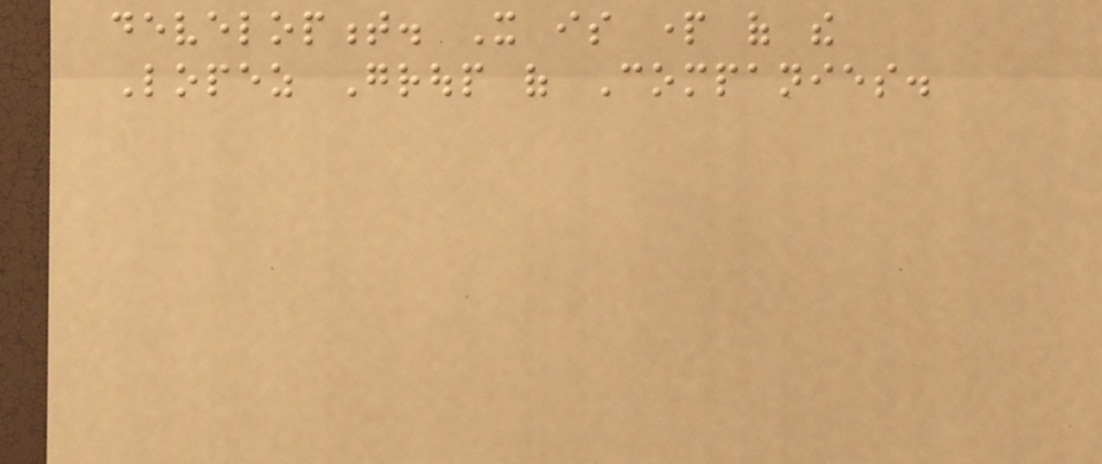development. It is part of the
Lopez Group of Companies.
